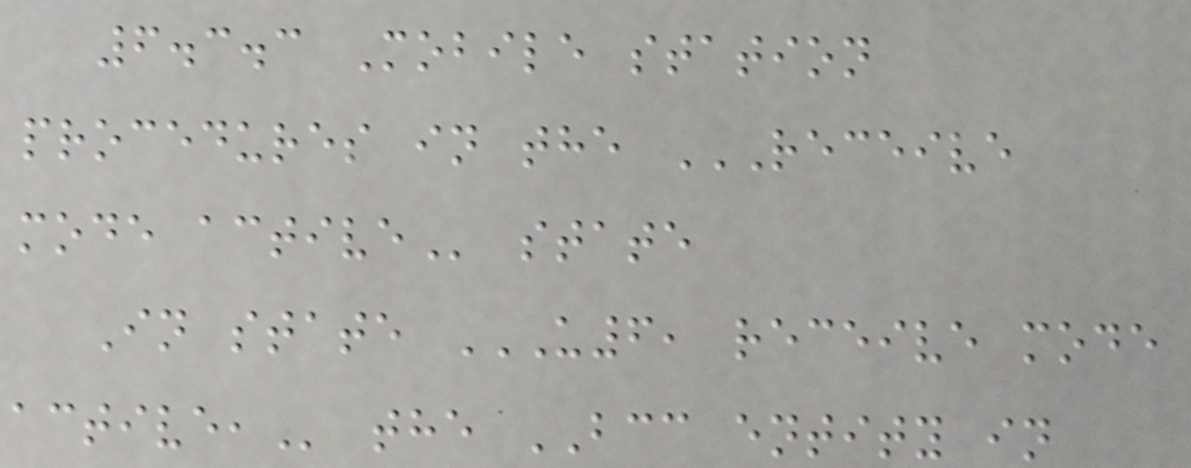6.3.3 Mobile station
procedures in the RECEIVE
MODE ACTIVE state
In state U6, RECEIVE MODE
ACTIVE, the BCC entity in
